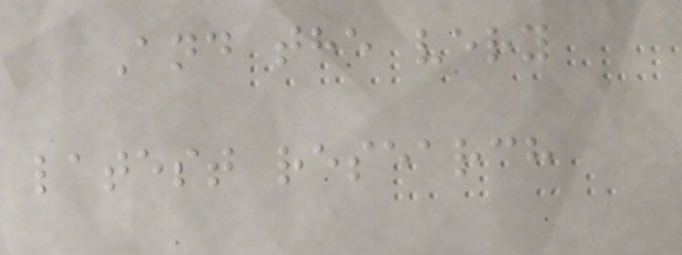And the very
latest research
